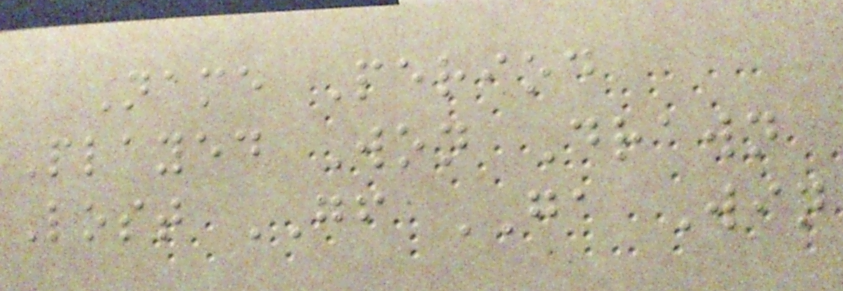Name Period
Played Won Drawn
Lost GF GA Win
